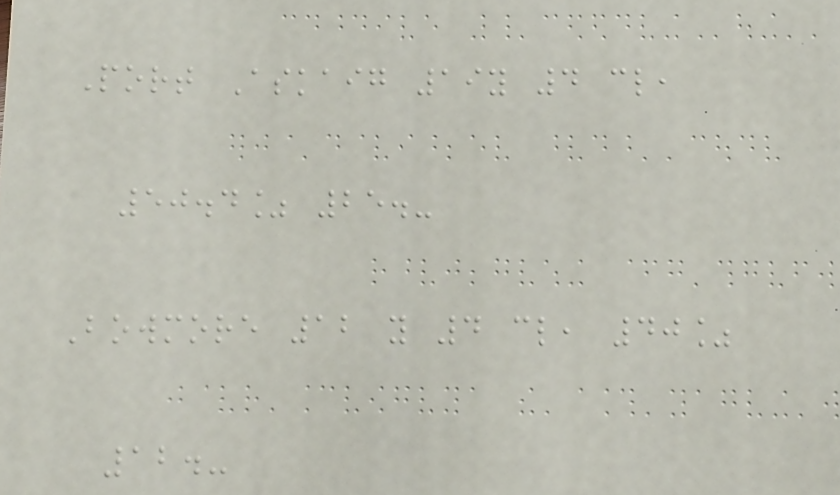Port Askaig 19y 4 cl,
50.4% 25.-
Bowmore 12 y 4 cl, 40%
12.-
